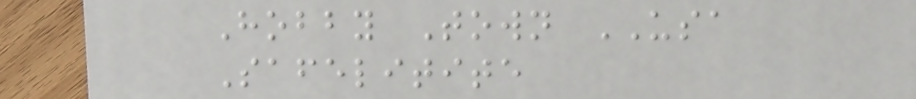Hobby Town USA
Safelitite
